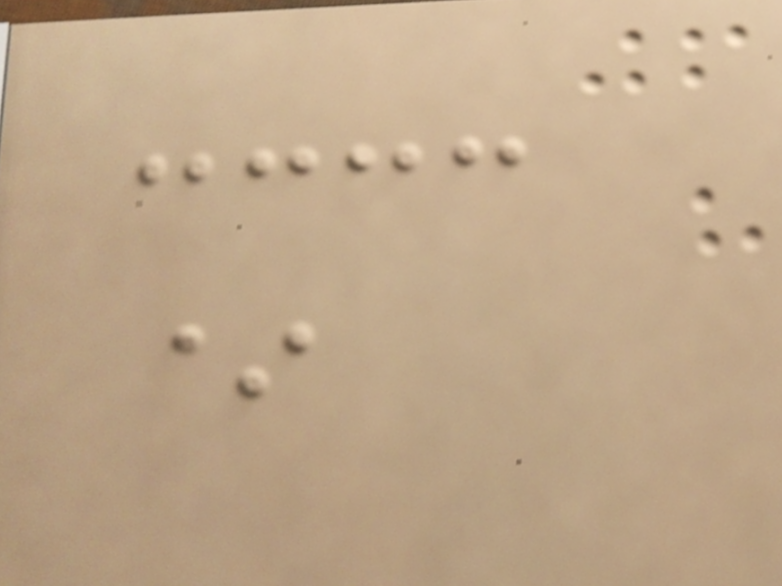*
